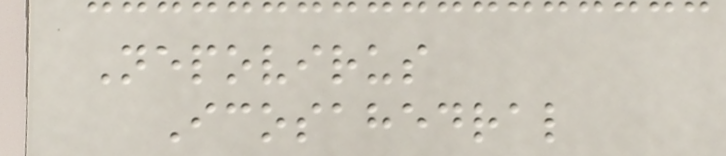Nepovirus
Icosahedral
